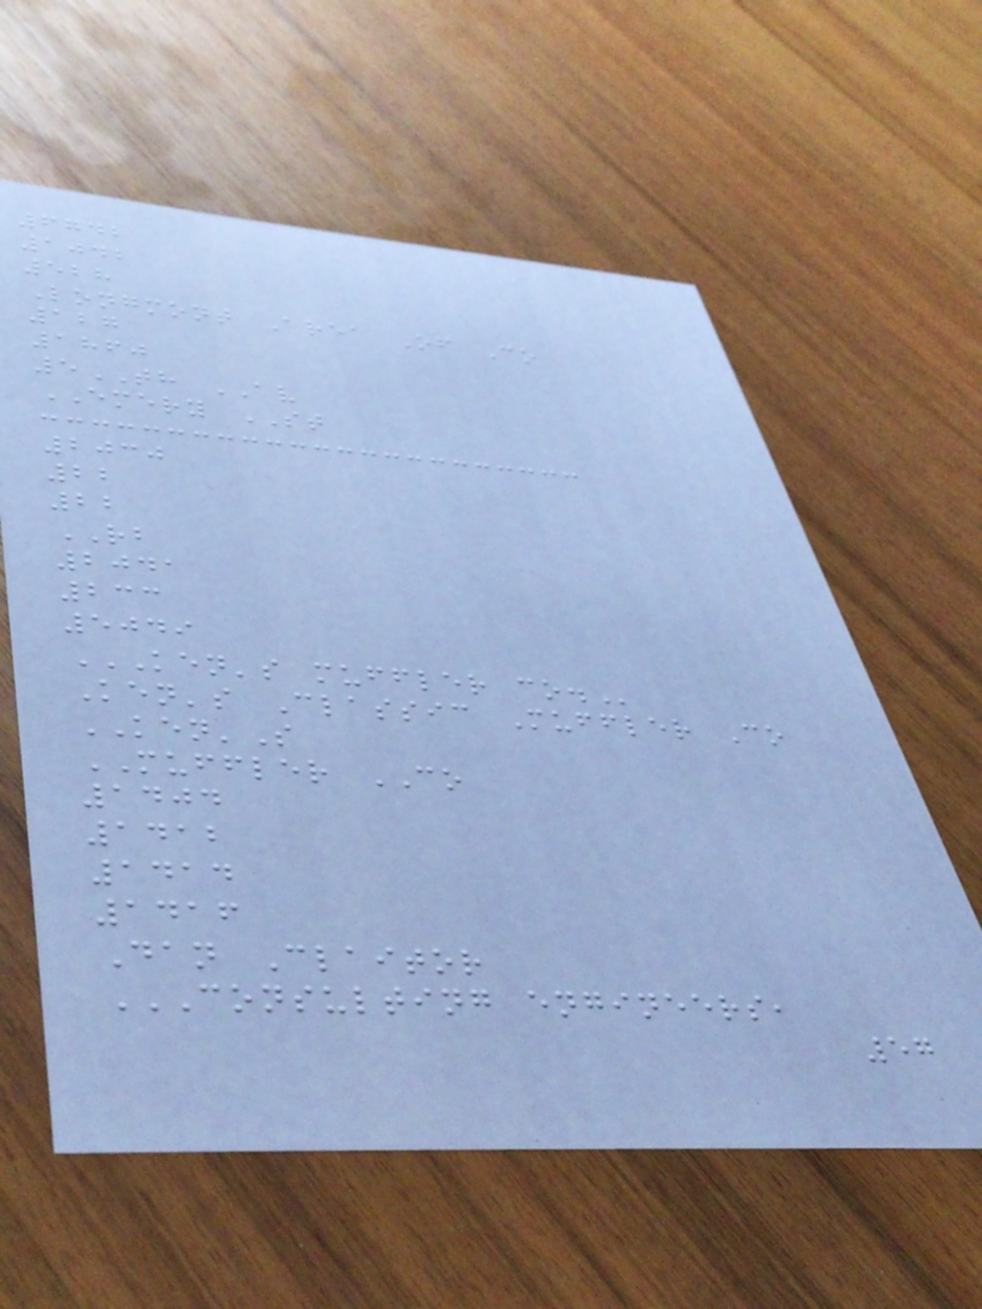6742
1042
528
Longmont Area Of Co
127
1860
5TH AV
EMERY ST
2030
22
22
RB
2041
233
5049
KEN'S MUFFLER CO.
Ken's Classic Muffler Co
KEN'S
MUFFLER CO
1404
1412
1414
1416
Dan Claitor
CONSULTING ENGINEERS,
57
